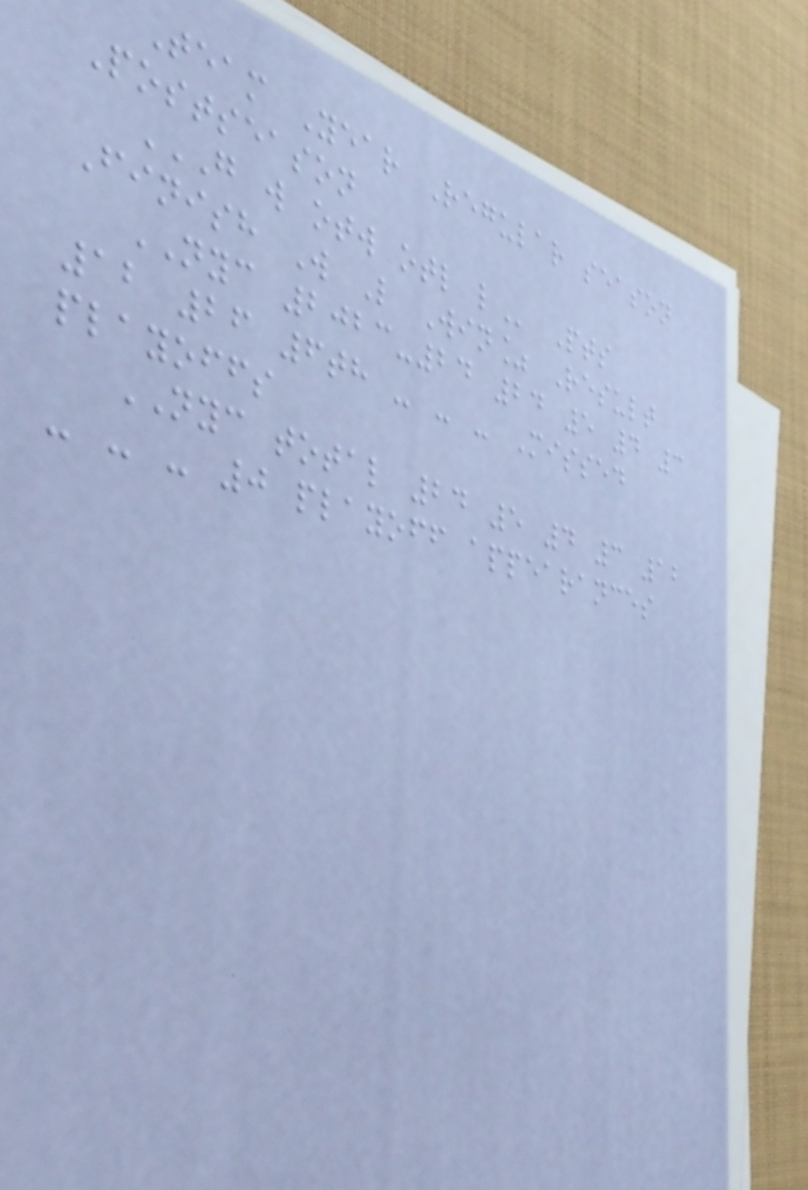Team Year Regular season
Postseason
G W OTW OTL L Pts
Finish W L Win% Result
NYC 2023-24 24 5 4 3
12 26 6th - - - Missed
playoffs
NYC total 24 5 4 3 12
- - - 0 playoff appearances
